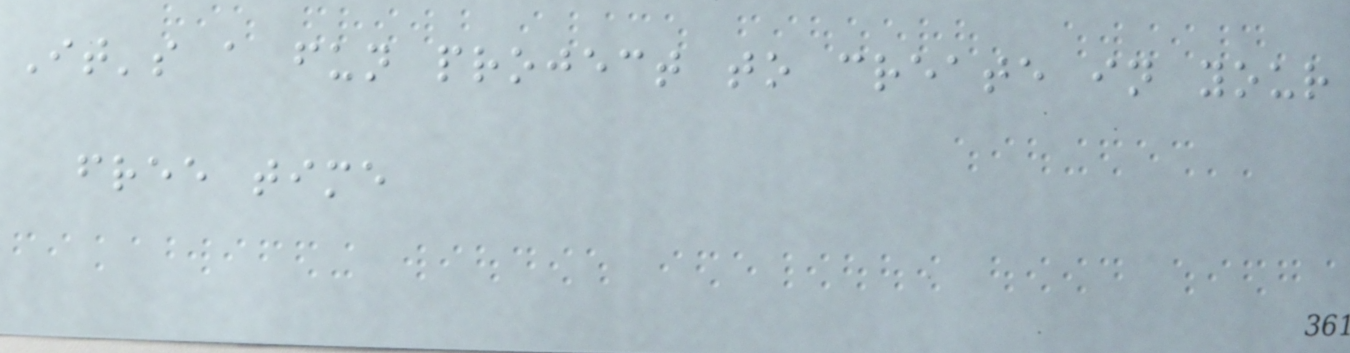It's a fun project to create in your
free time
